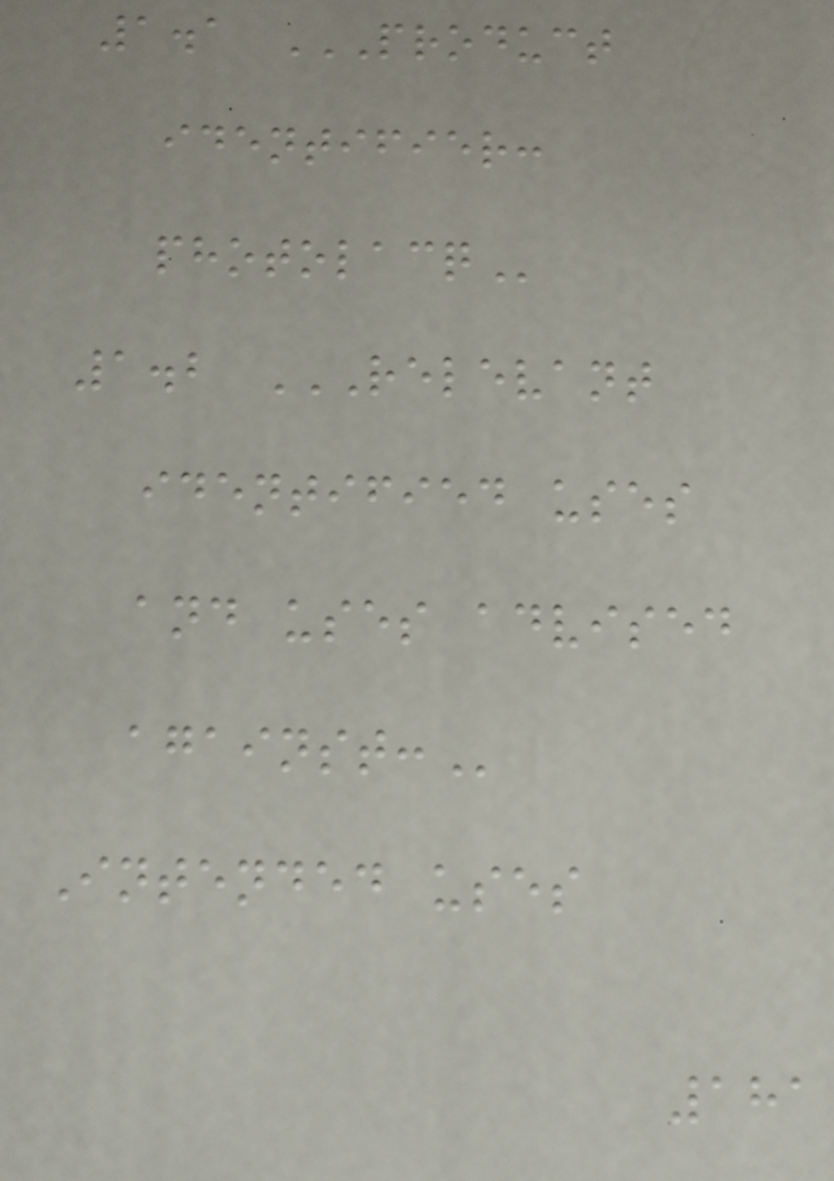1.1 PRODUCT
IDENTIFIER:
PHOTOLACQ
1.2 RELEVANT
IDENTIFIED USES
AND USES ADVISED
AGAINST:
Intended uses
181
